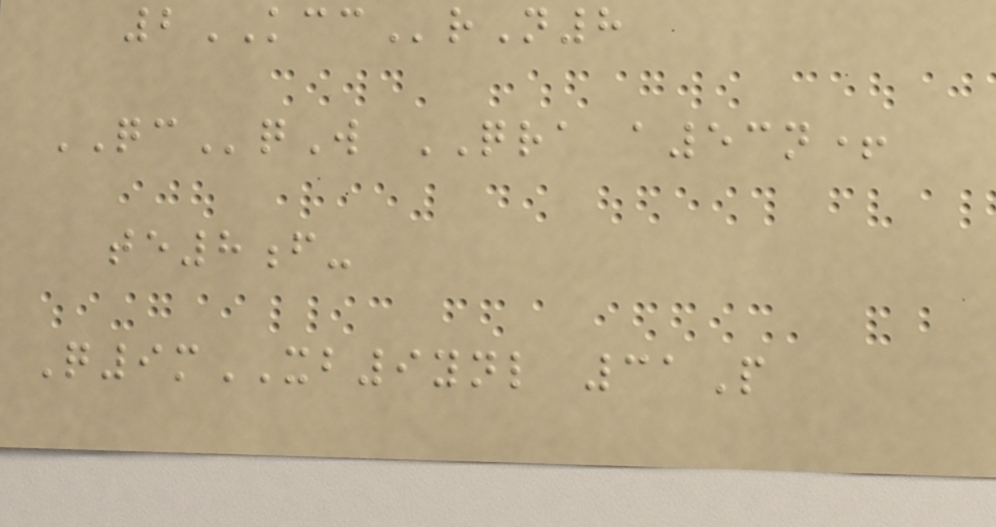2KCCrN8
QCqW QRA a53n+
te8f-
Q9mXB9ynl 31P
